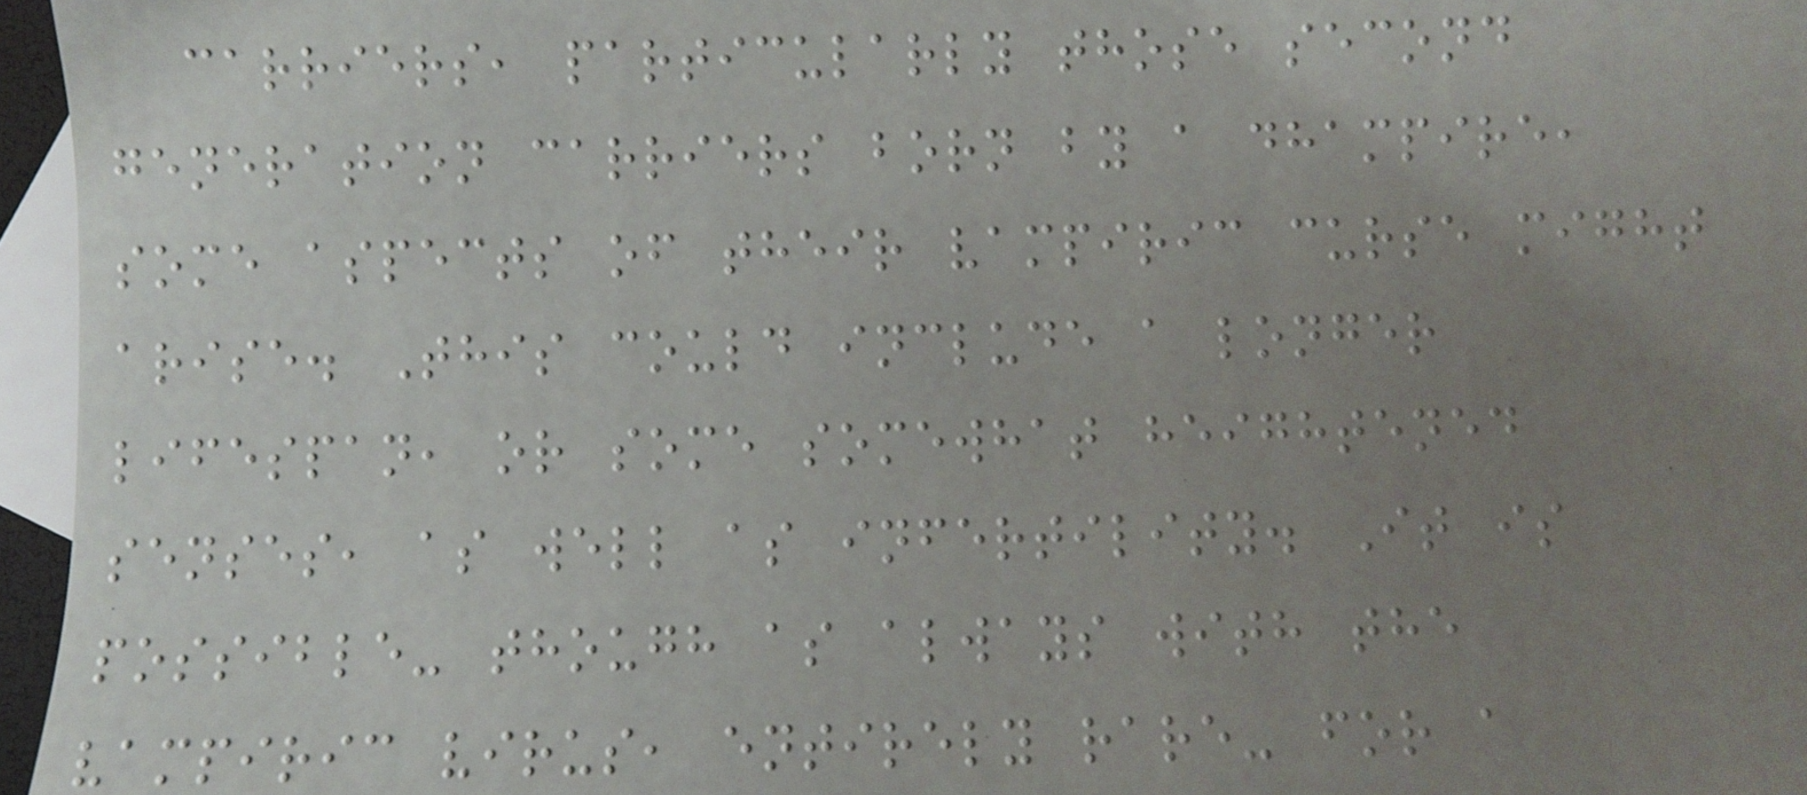carriers, particularly those second
generation carriers born by a dhampire,
some aspects of their vampiric curse might
arise. This could include a longer
lifespan, or some somewhat heightened
senses, as well as infertility. It is
possible- though as always with the
vampiric virus, entirely rare- for a
